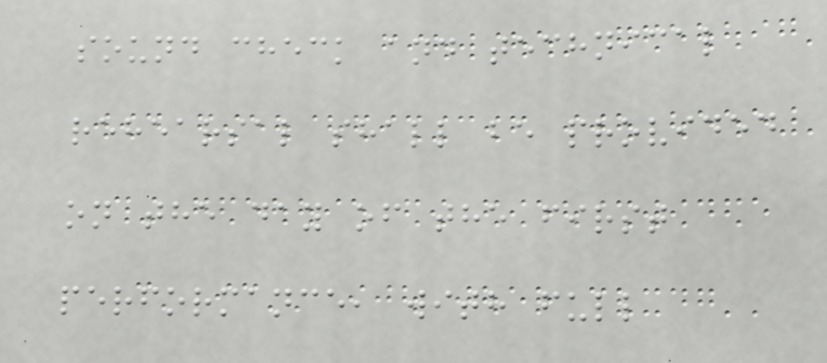sound check and technical
rehearsal shall be provided
on the day of the first
performance, with full
